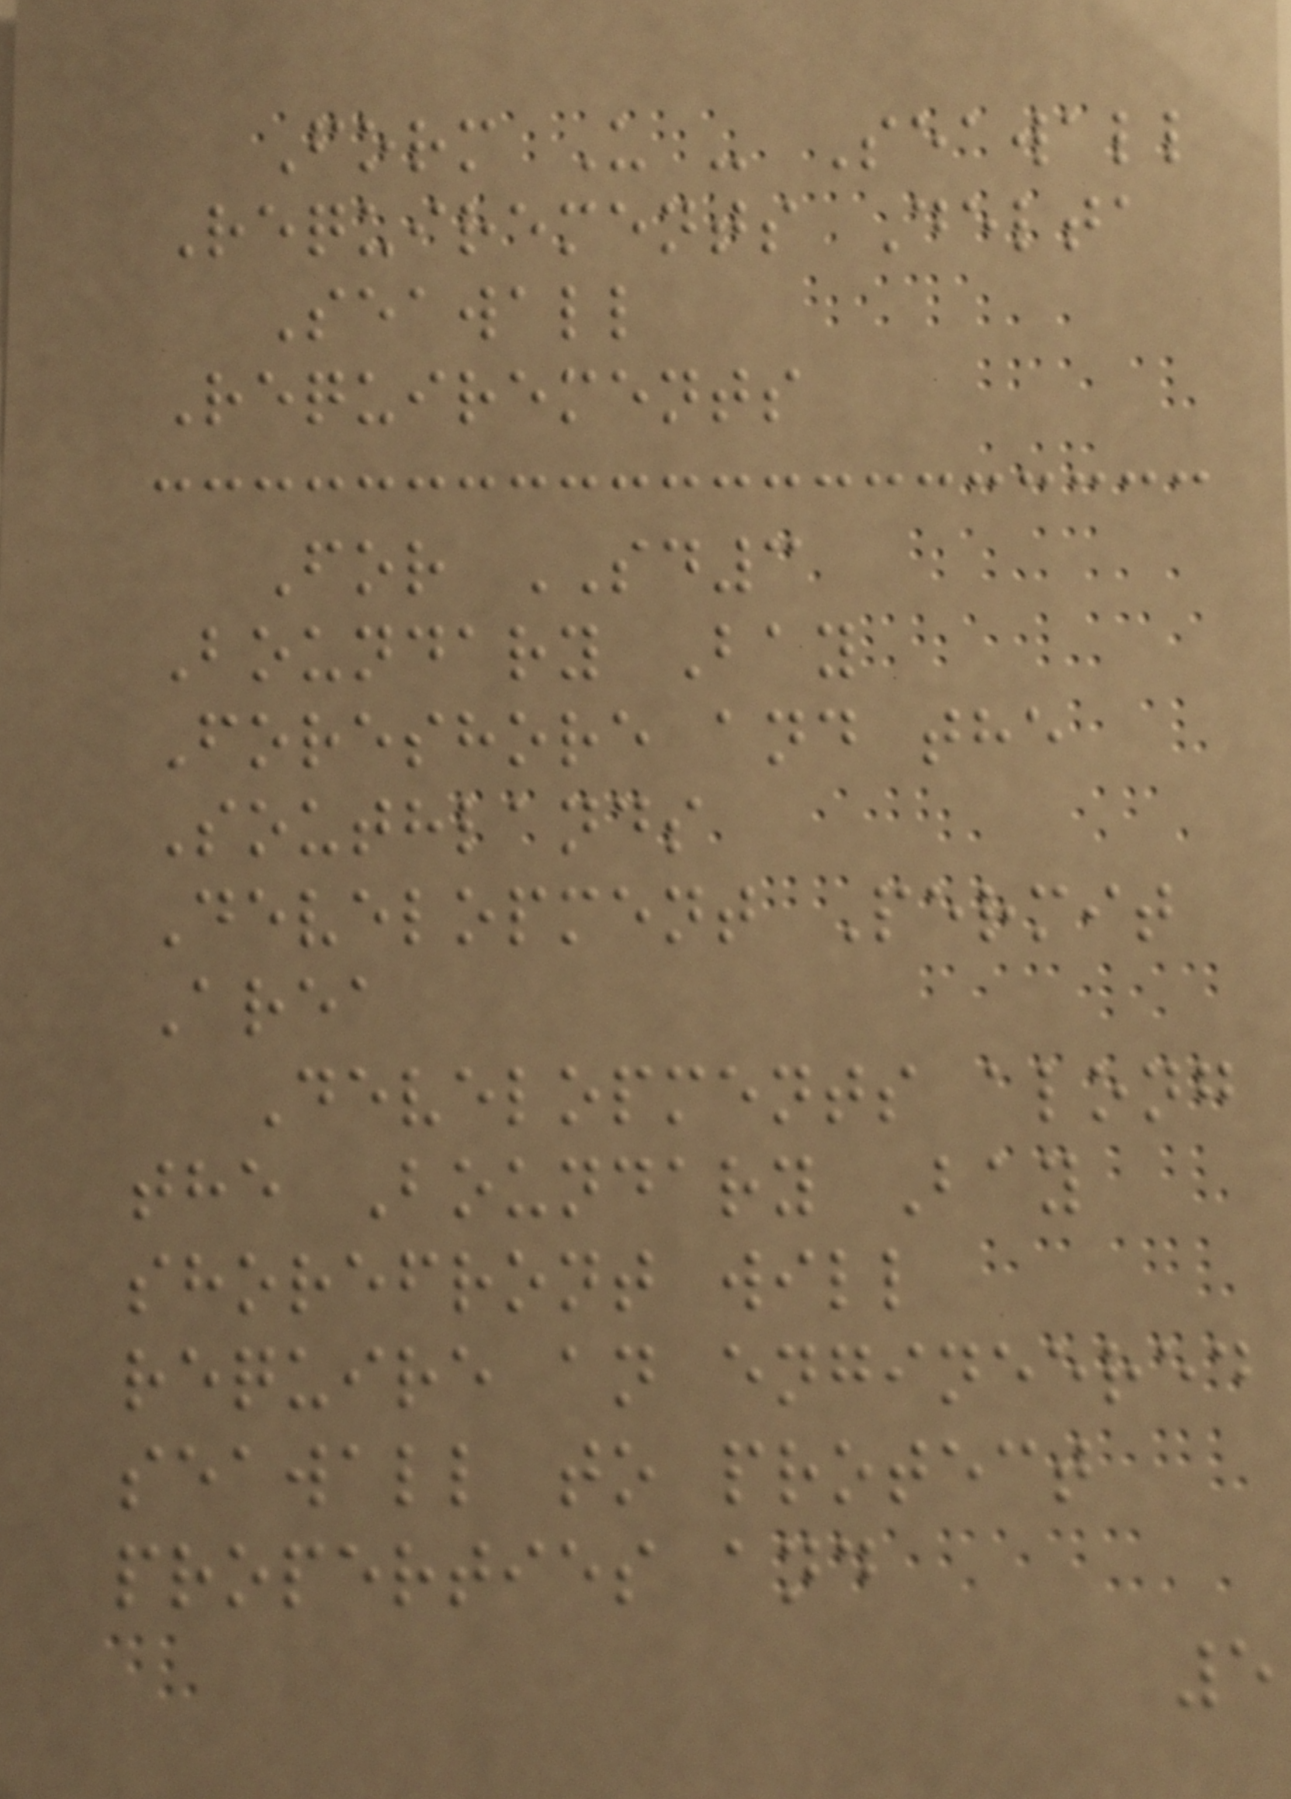Form U - Seawall
Requirements Delta
Seawall
Requirements
For SD3
Boundary Bay
Foreshore and the
Southlands
Development Permit
Area
Developments along
the Boundary Bay
shorefront will
require an engineered
seawall to protect
properties and
5
